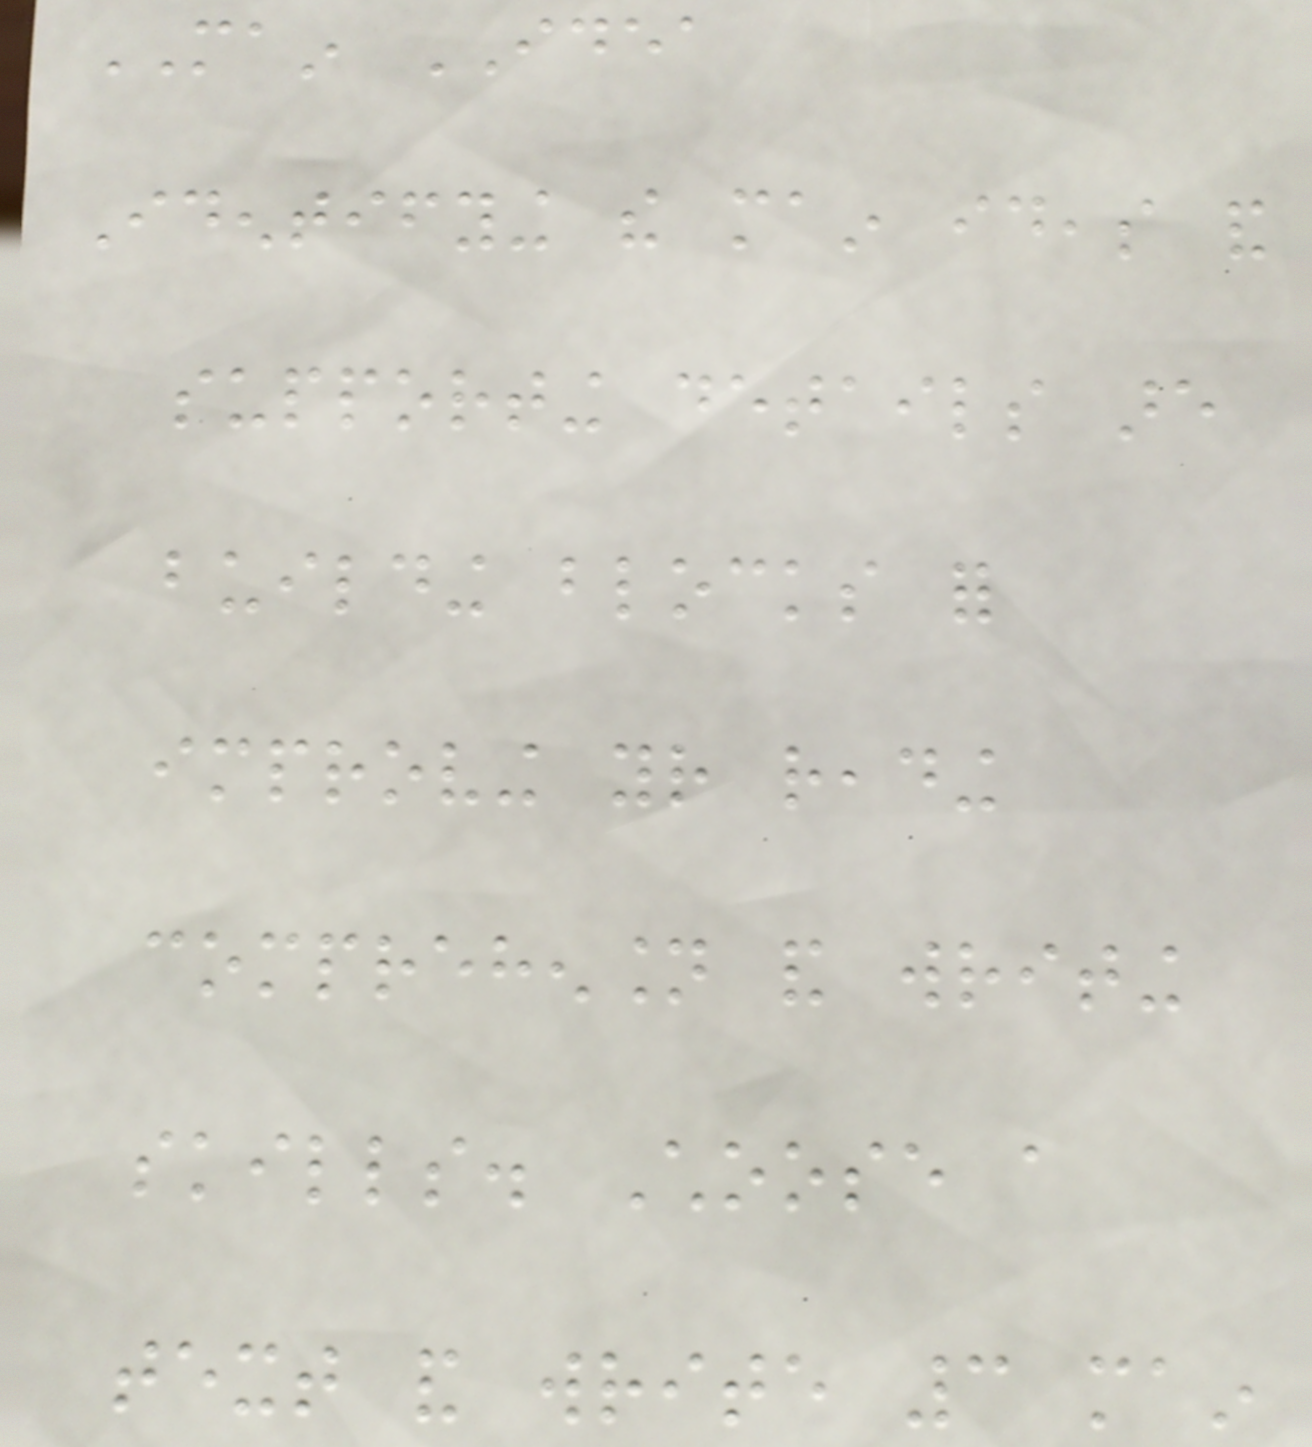MAIN IDEA
Identifying the main ideas and
supporting details are
building blocks for
improving your reading
comprehension and writing
skills. Choose a
text and write 3 main
